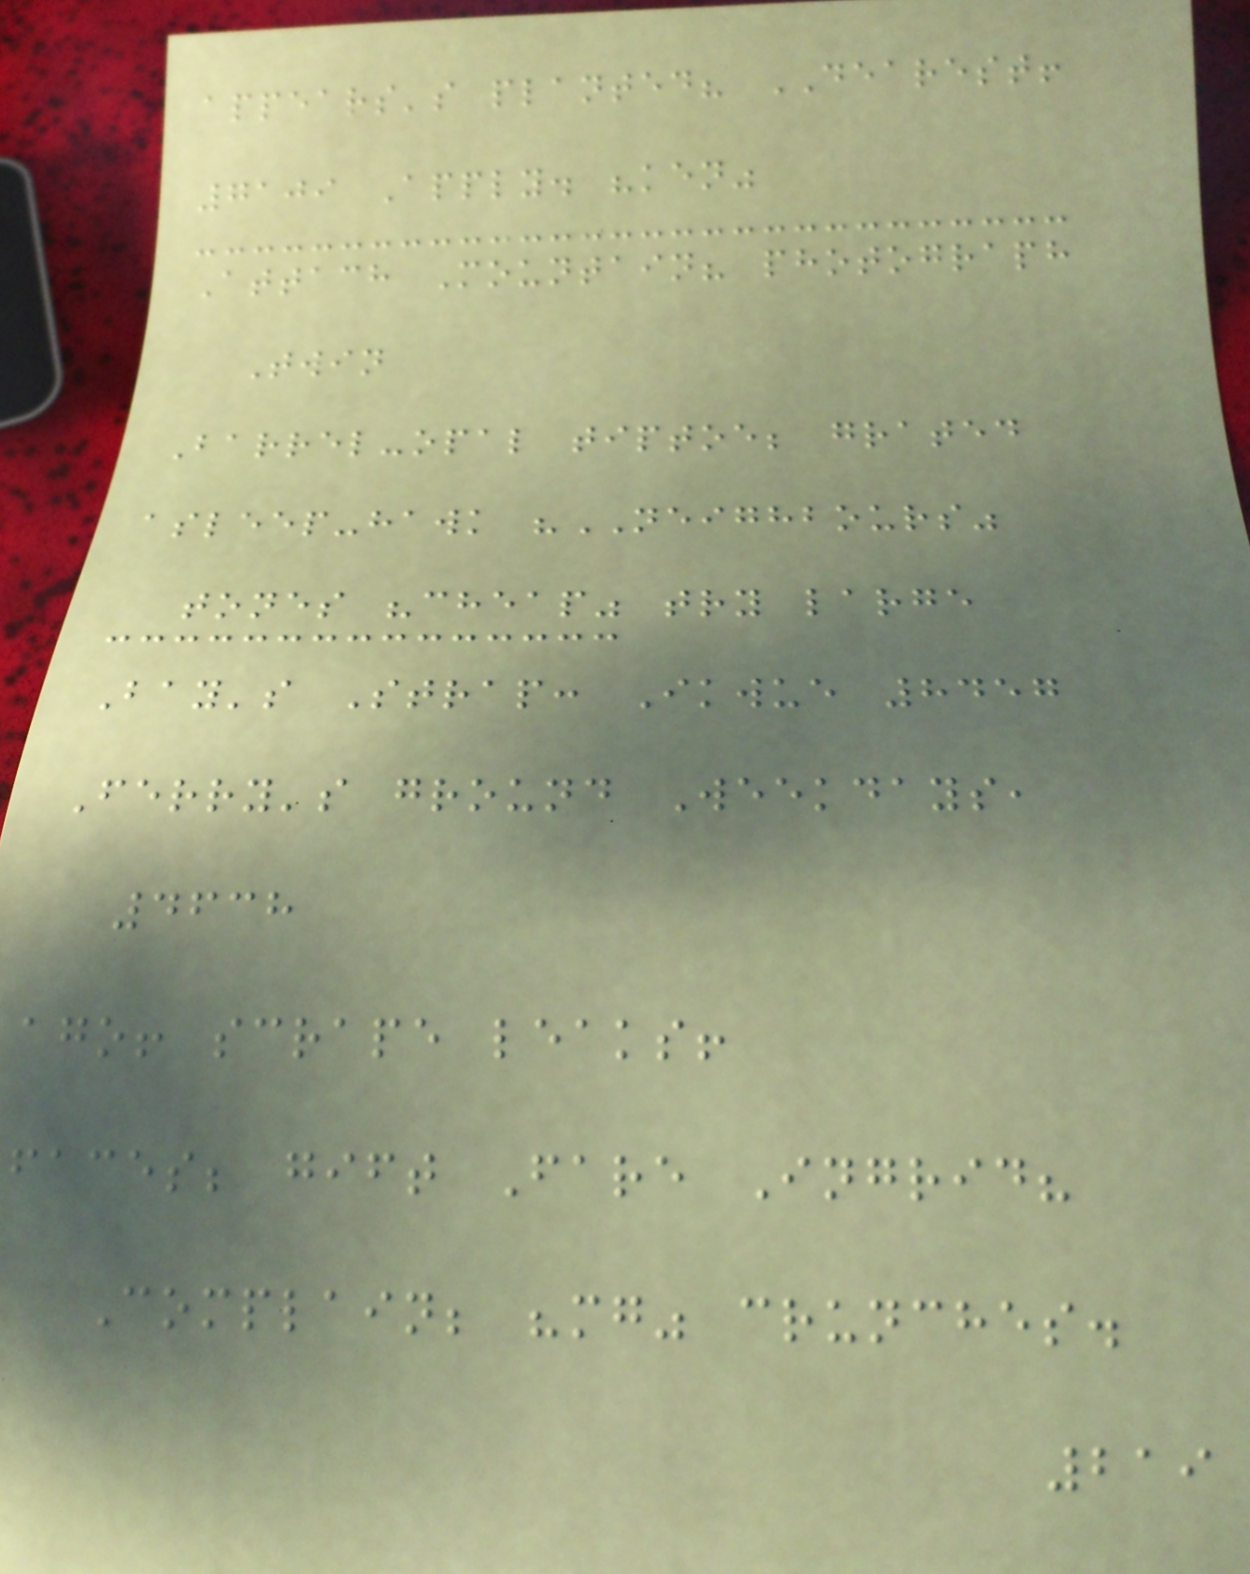appears's planted? DEAREST!
7109 Apply. "ken"
Attach Mountain? photograph
Twin
Barrel-opal tiptoe; grated
asleep-hawk "NEIGHBOURS"
tones "cheap" try large
Bay's Strap: Ikwue 8457
Ferry's ground Weekdays,
4638
ago! scrape leaks!
faces; gift Fare Ingrid?
Complain; "mg" crunches.
219
